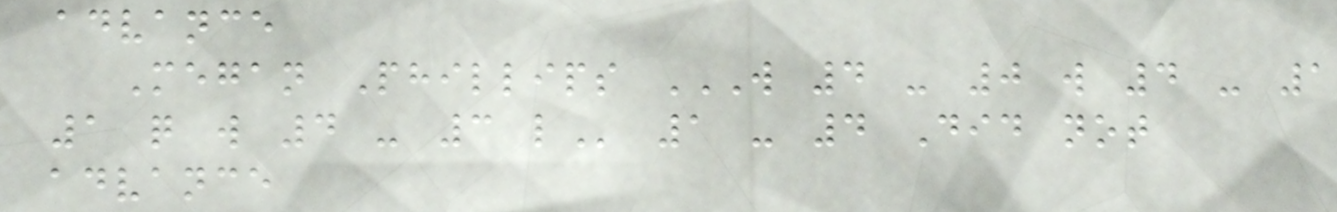advance
Megan Phillips W 4 - 0 W 4 - 1
1 Q W 4 - 3 L 1 - 4 Did not
advance
